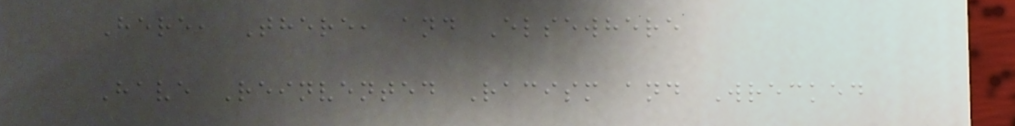Here, There, and Elsewhere
Have Reinvented Racism and Wrecked
